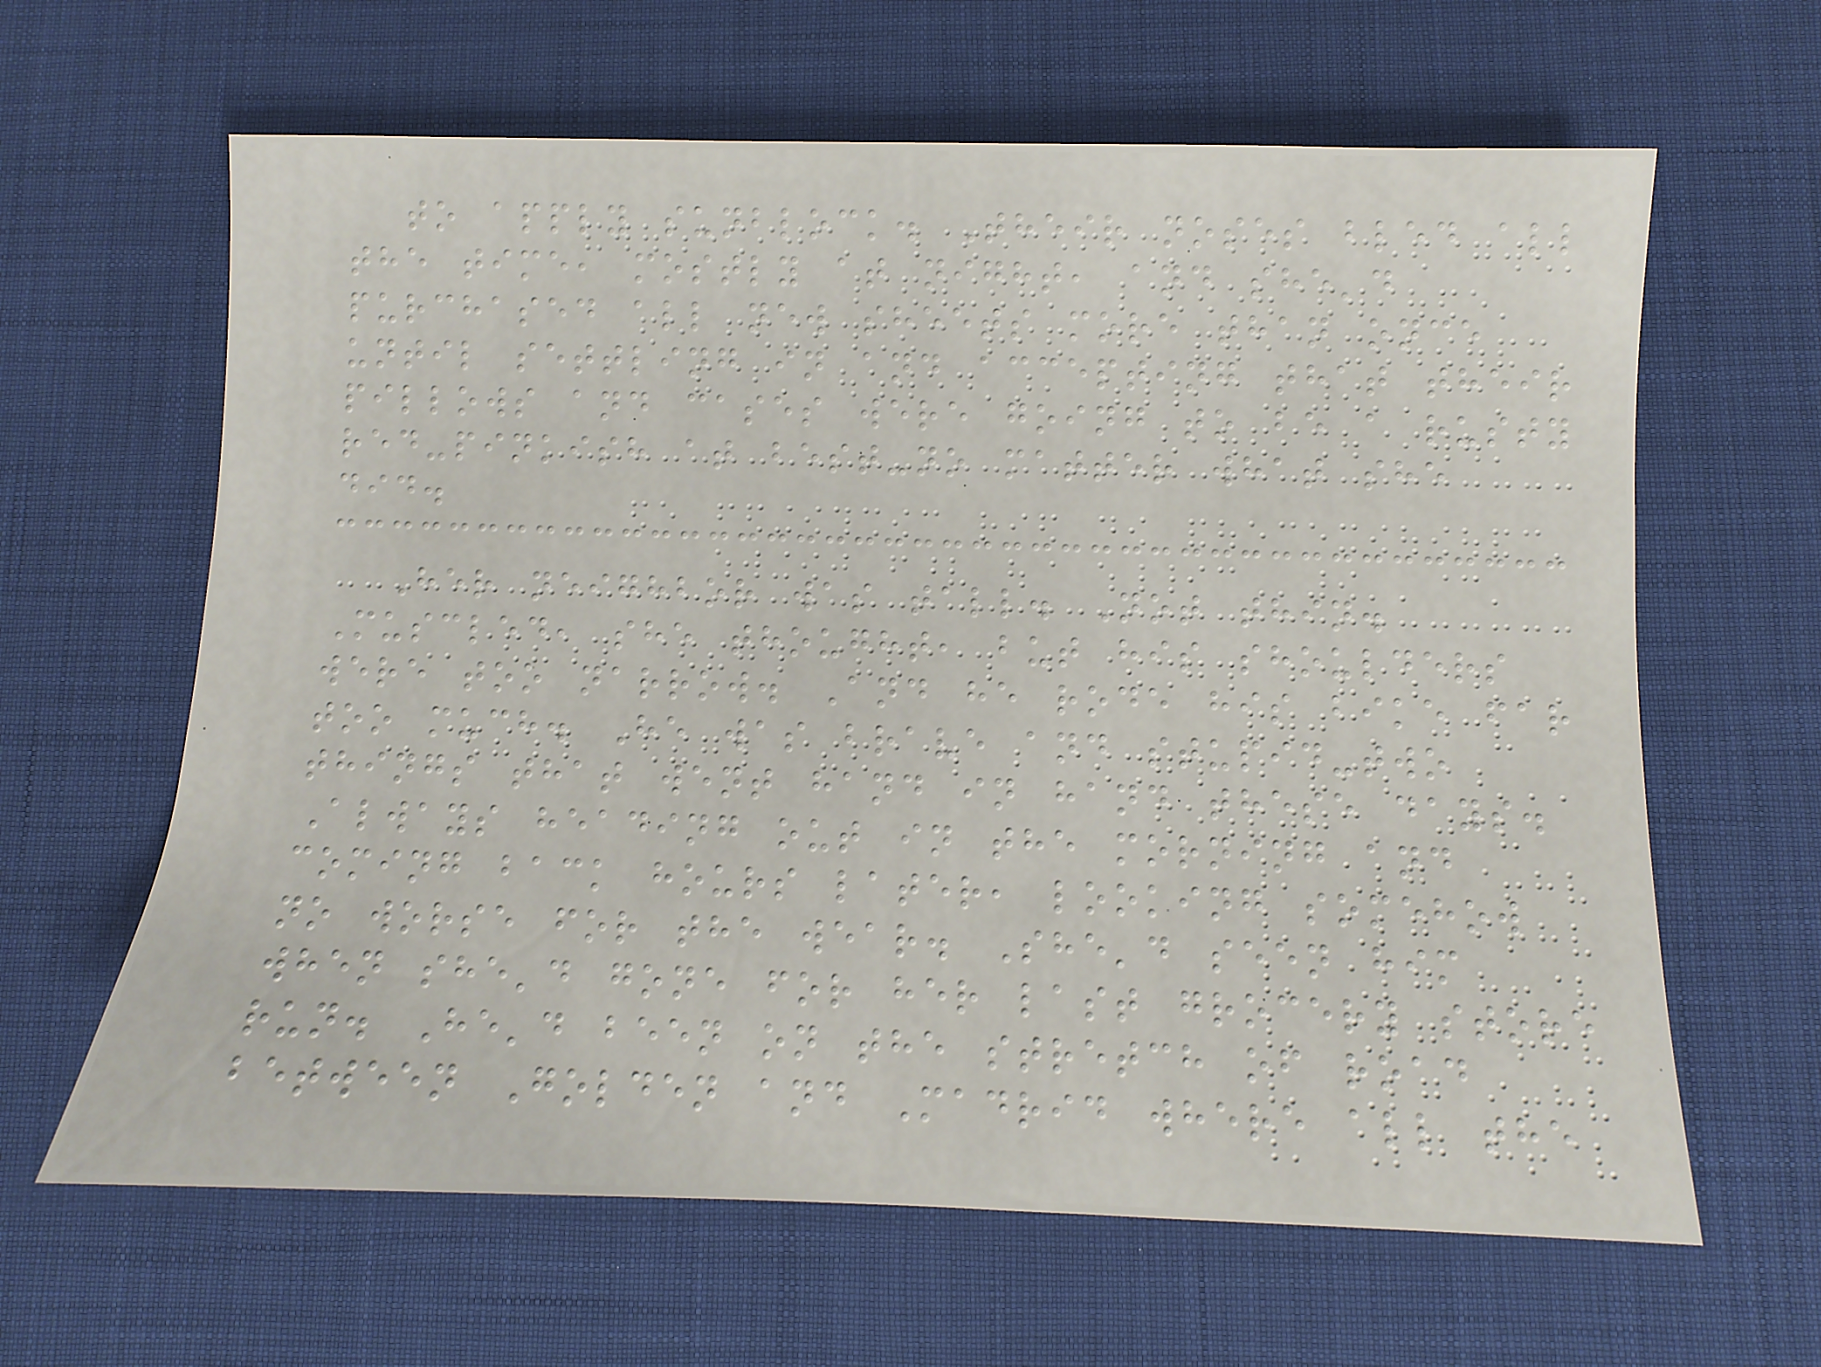to apply sunblock. Their noses bled all
the time, mostly at night, and she'd
purchased all new sheets more than once
until settling in and accepting that their
pillows and cases were going to be a rusty
red-pinkish at best-no matter what she
did.
Her neighbor was tall. Not thin.
Muscled, she thought, but his shoulders
were too narrow. And he rode his bike far
too much. He was brave and stupid-two
things that went hand in hand these days.
Always heading out in the morning and
coming back hours later, looking somehow
no worse for the wear. She'd seen him
when she'd gone for her last grocery store
run. He'd been on the stretch of road
between Golden and Madrid where all the
